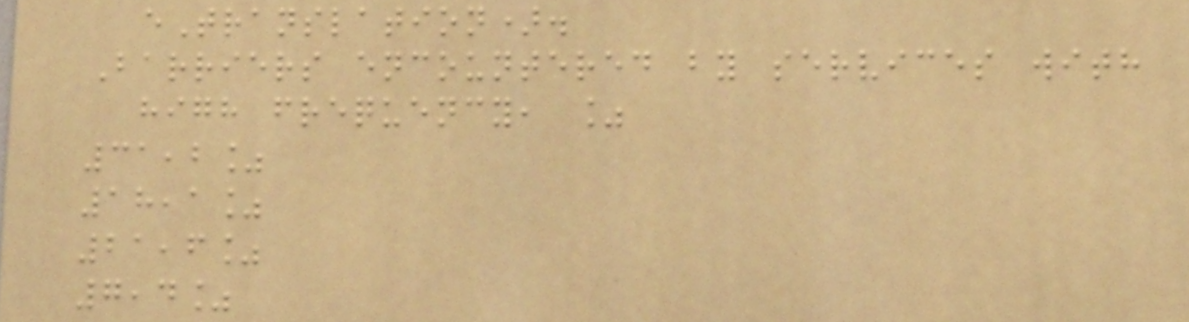eTranslation).
Barriers encountered by services with
high frequency, %
31,2%
18,1%
21,6%
7,4%
